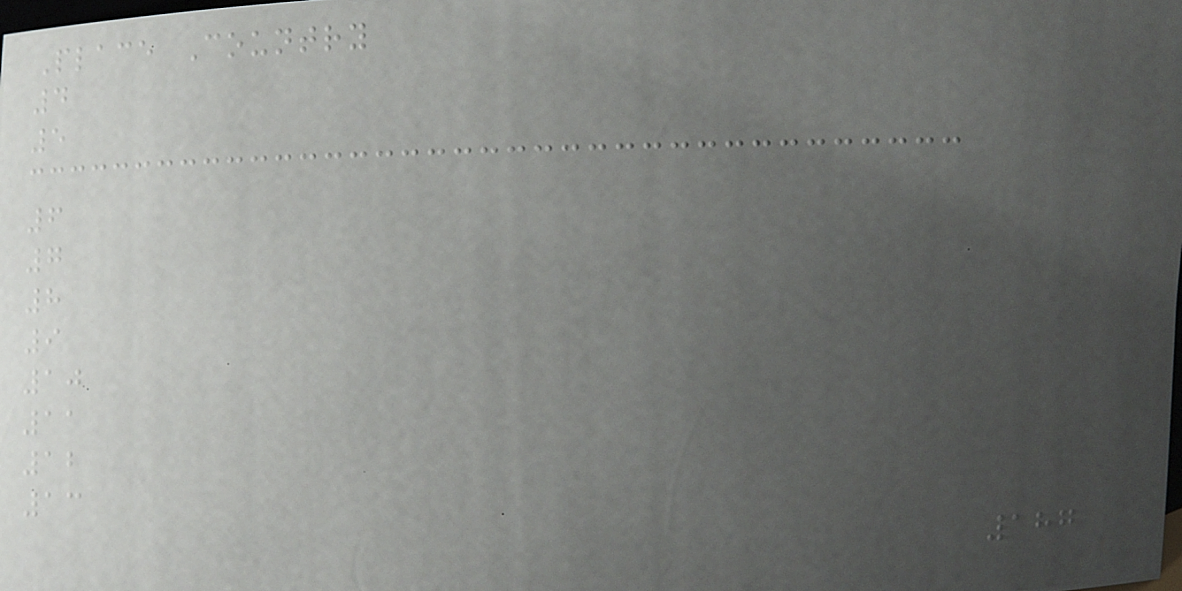Place Country
4
5
6
7
8
9
10
11
12
13
187
